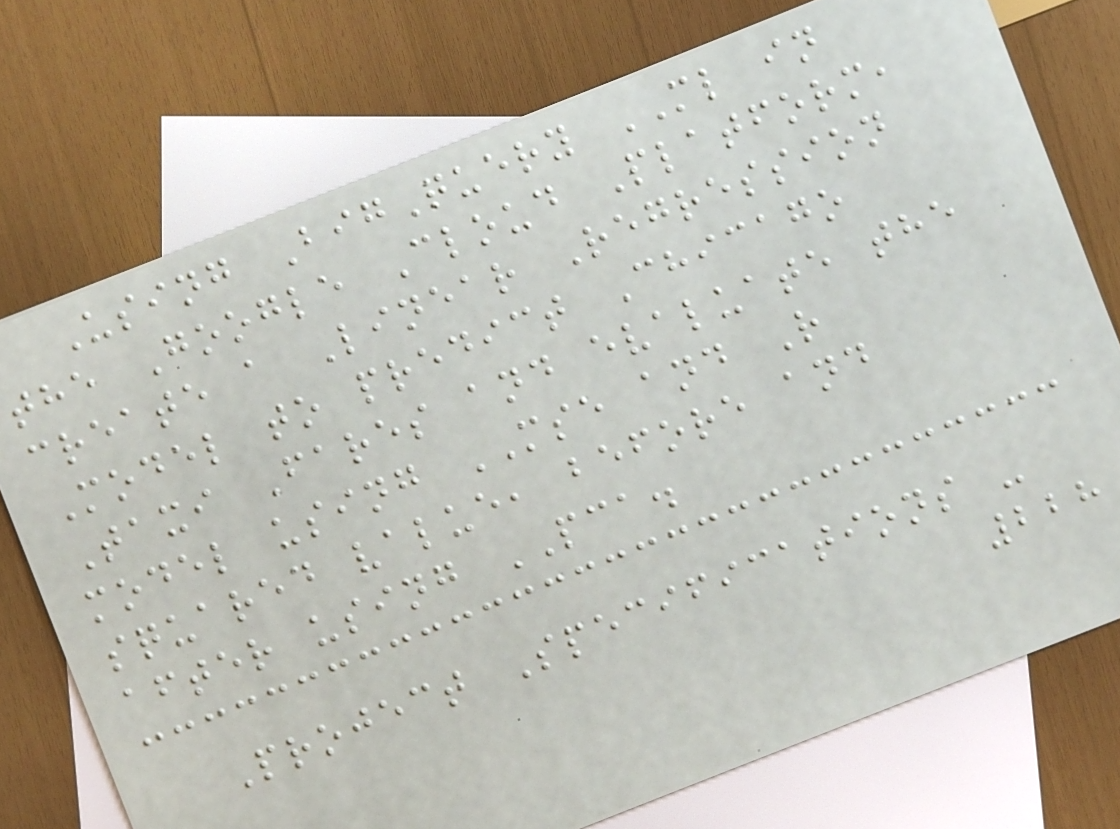Using BigQuery ML in
the Google Cloud Platform,
create a Linear Regression
Model to predict Chicago
Taxi Fares and evaluate the
model using MSE and R
squared value, before and
after using PCA.
Project Specifications -
228
